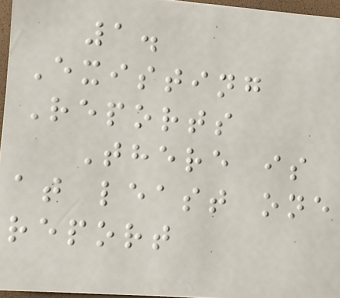1.
Existing
Reports
There is
at least one
report
